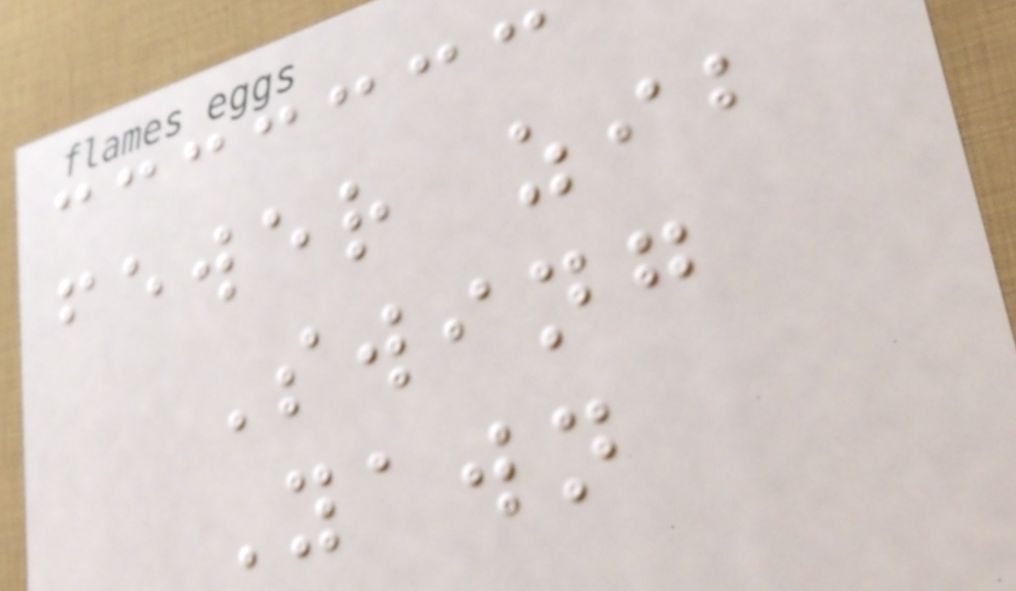fewer zib
Swing
Yawn
